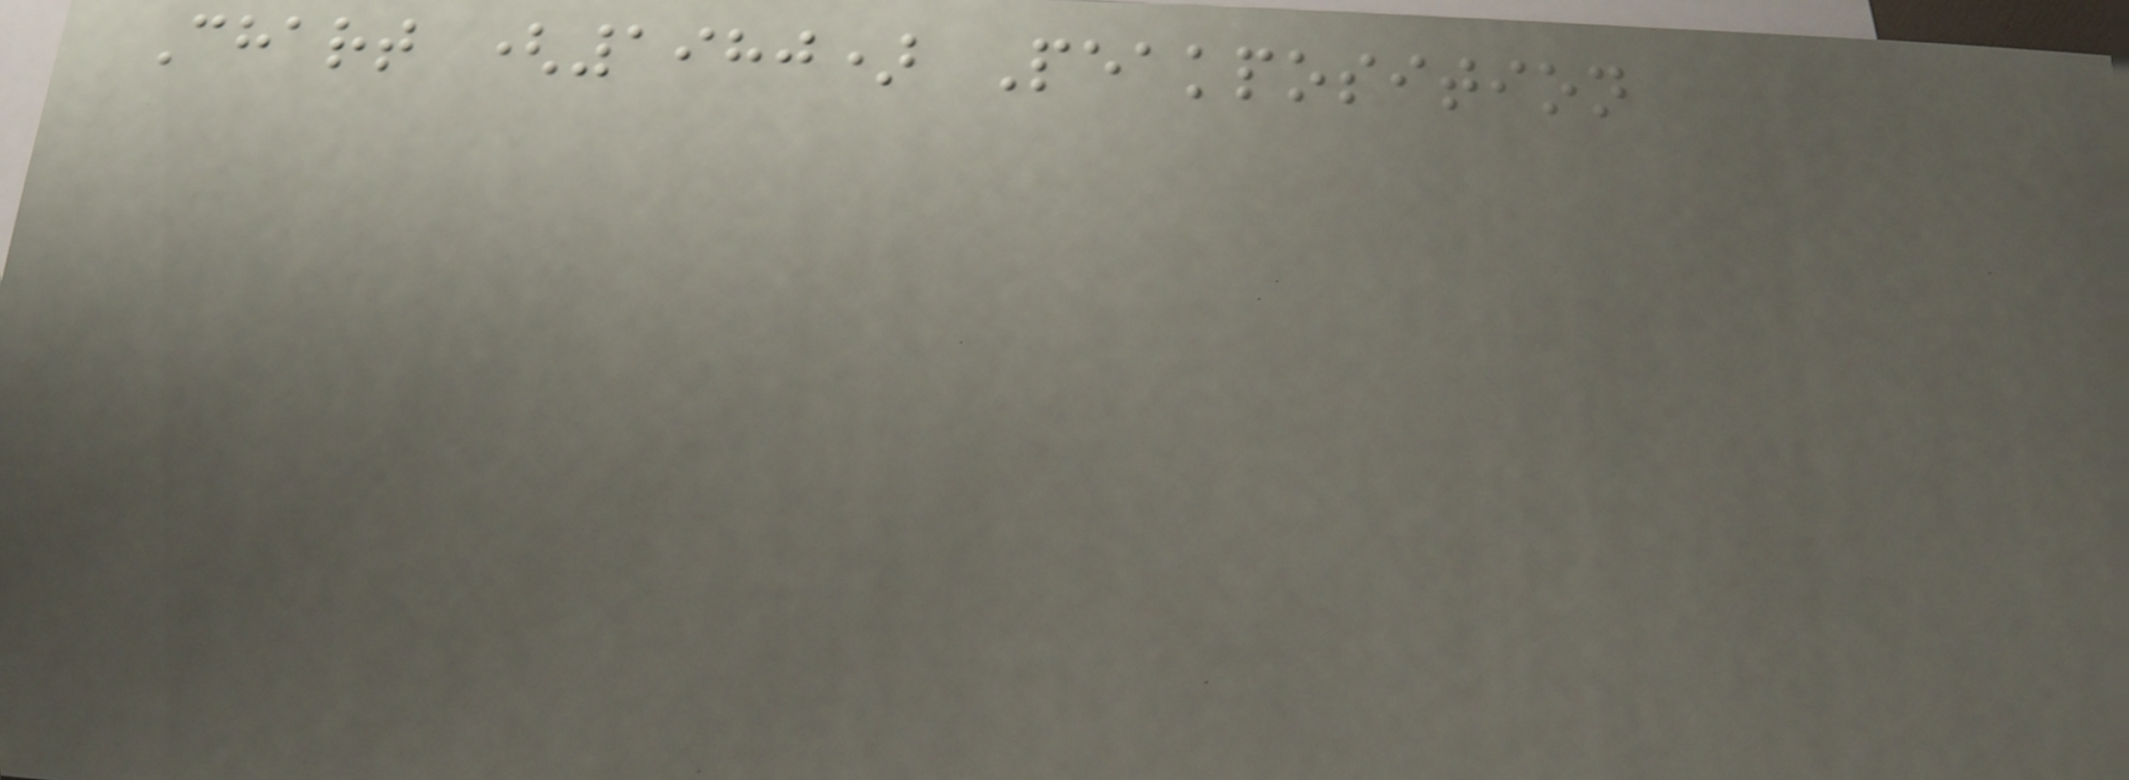Chart (1980) Peakposition
